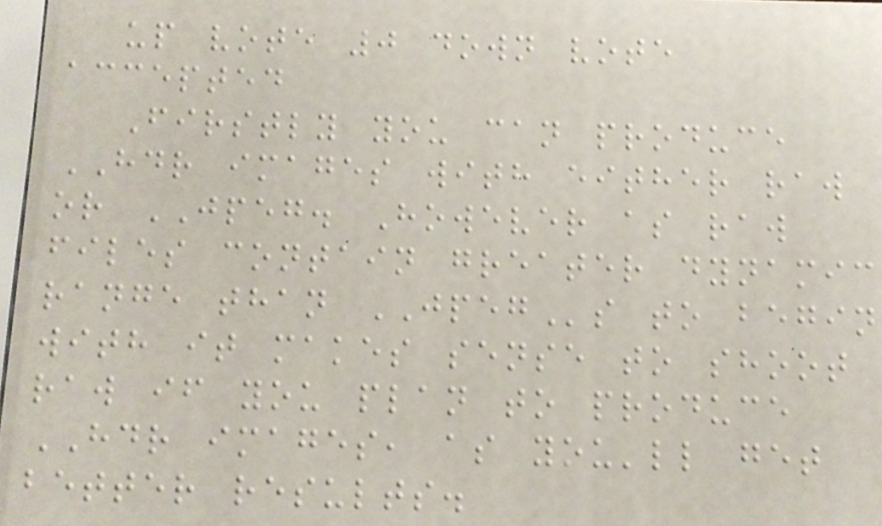up vote 0 down vote
accepted
Firstly you can produce
HDR images with either raw
or JPEG. However as raw
files contain greater dynamic
range than JPEGs to begin
with it makes sense to shoot
raw if you plan to produce
HDR images, as you'll get
better results.
